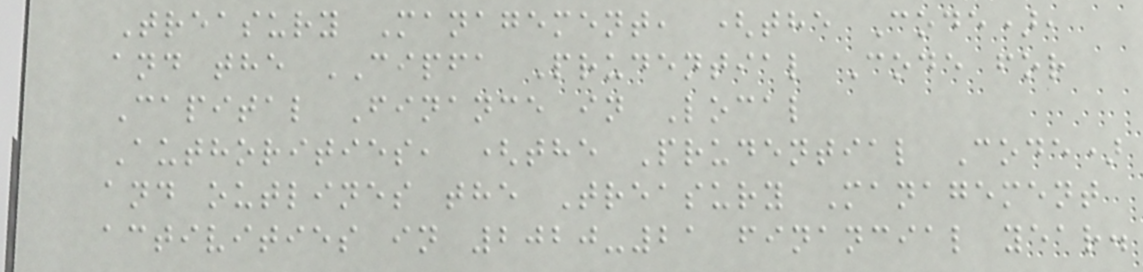Treasury Management, (the Code),
and the CIPFA Prudential Code for
Capital Finance in Local
Authorities, (the Prudential Code)
and outlines the Treasury Management
activities in 2020-21 financial year.
